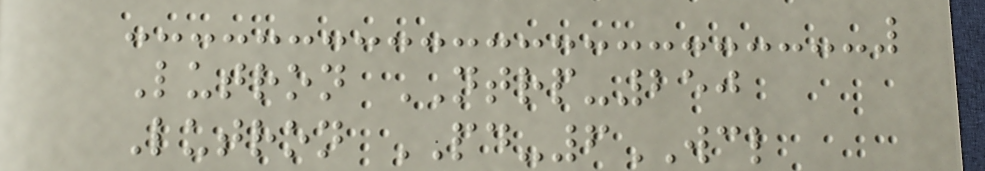Lutron NTRP-250
Lutron PD-6WCL
